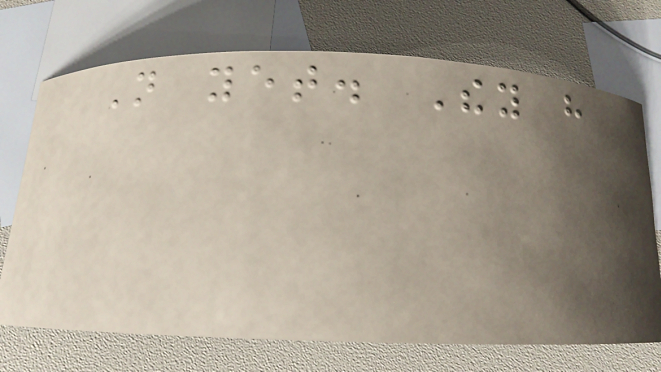Not yet. They have
